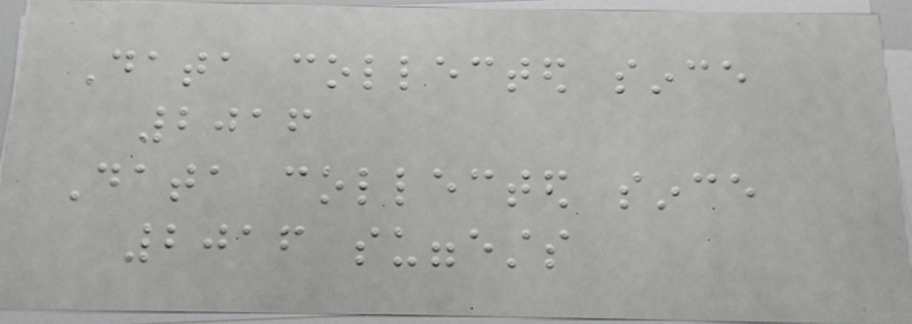Data collected since
2016
Data collected since
2016 suggests
